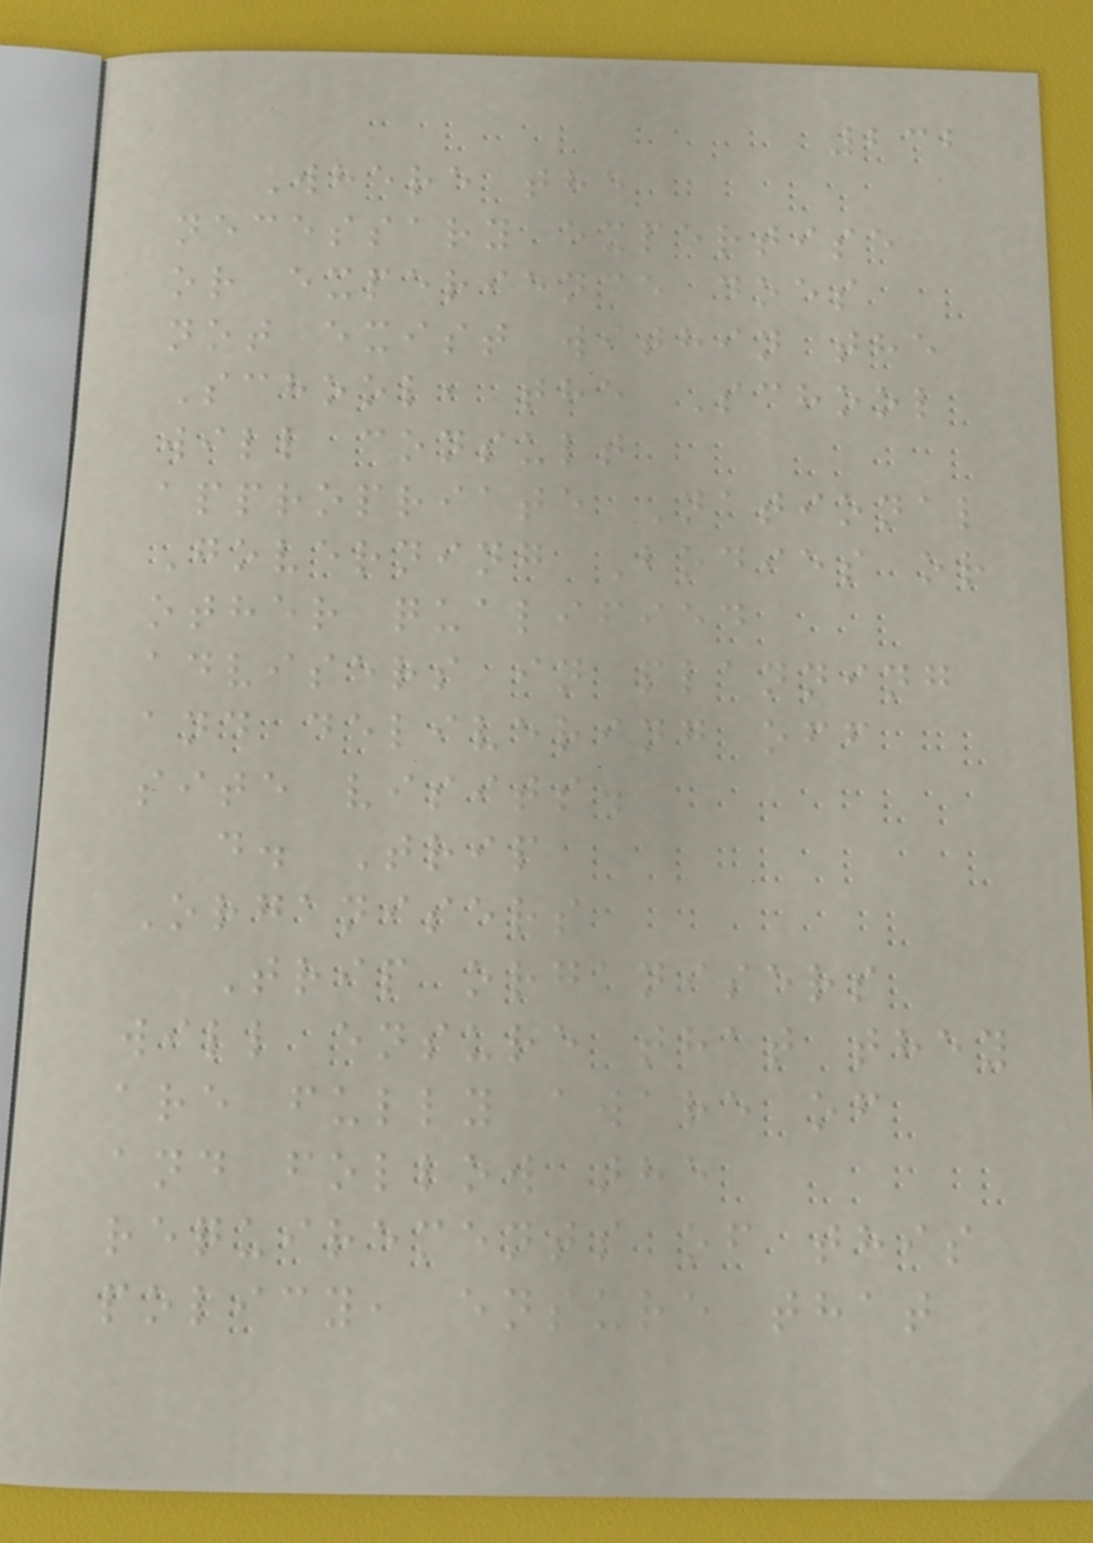232
Where the
necessary expertise
or experience does
not exist within the
School, the School
will consult
appropriate National
Governing Bodies or
other qualified
advisers in planning
and delivering off
site visits.
d. Trip
Organisers
Trip organisers
will ensure that they
are fully aware of
and follow the
requirements of this
policy, ensure that
